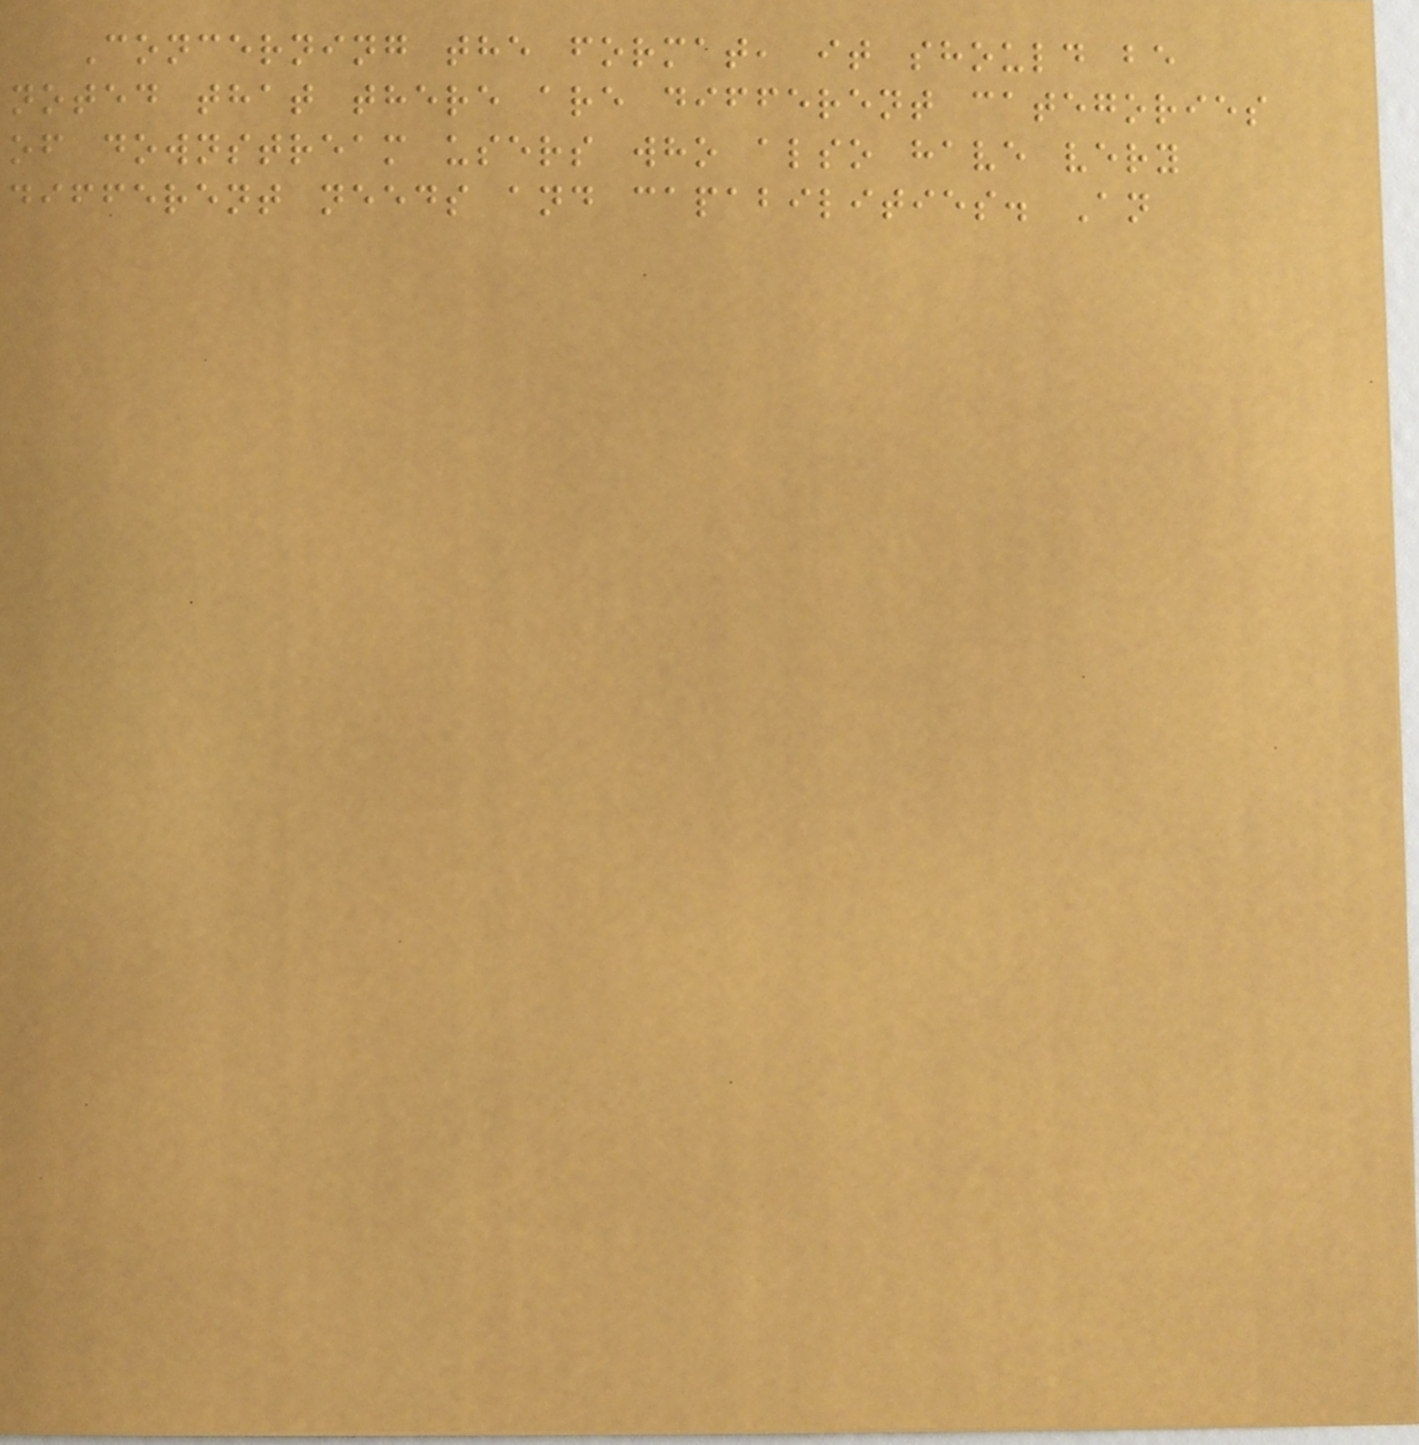Concerning the format, it should be
noted that there are different categories
of downstream users who also have very
different needs and capabilities. An
